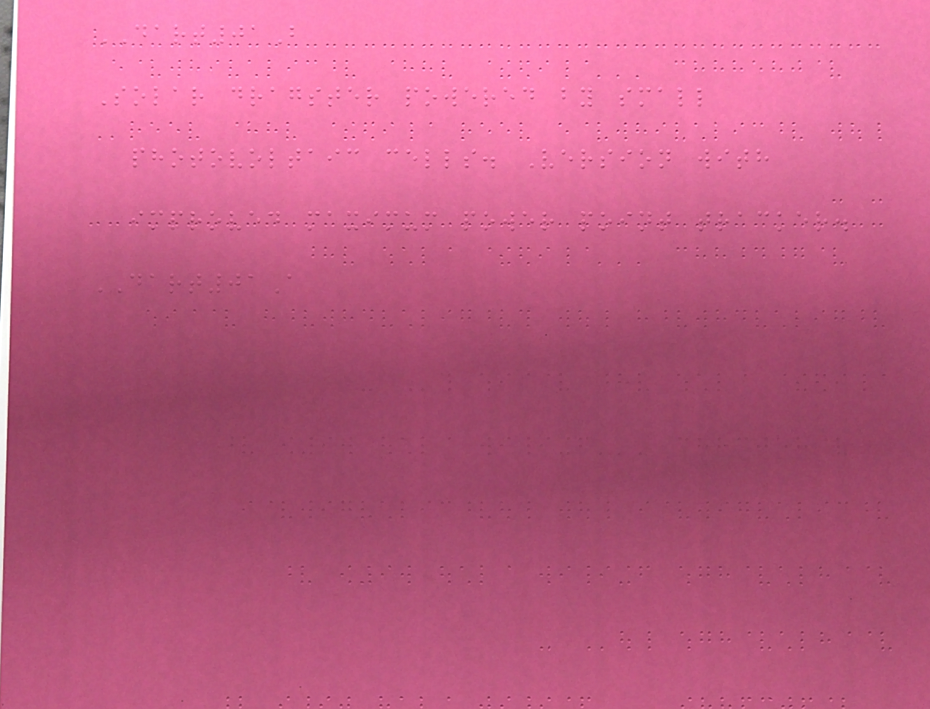DART01B
Solar dragster powered by small
photovoltaic cells. Version with
improved maximum power point tracker.
DART01A
